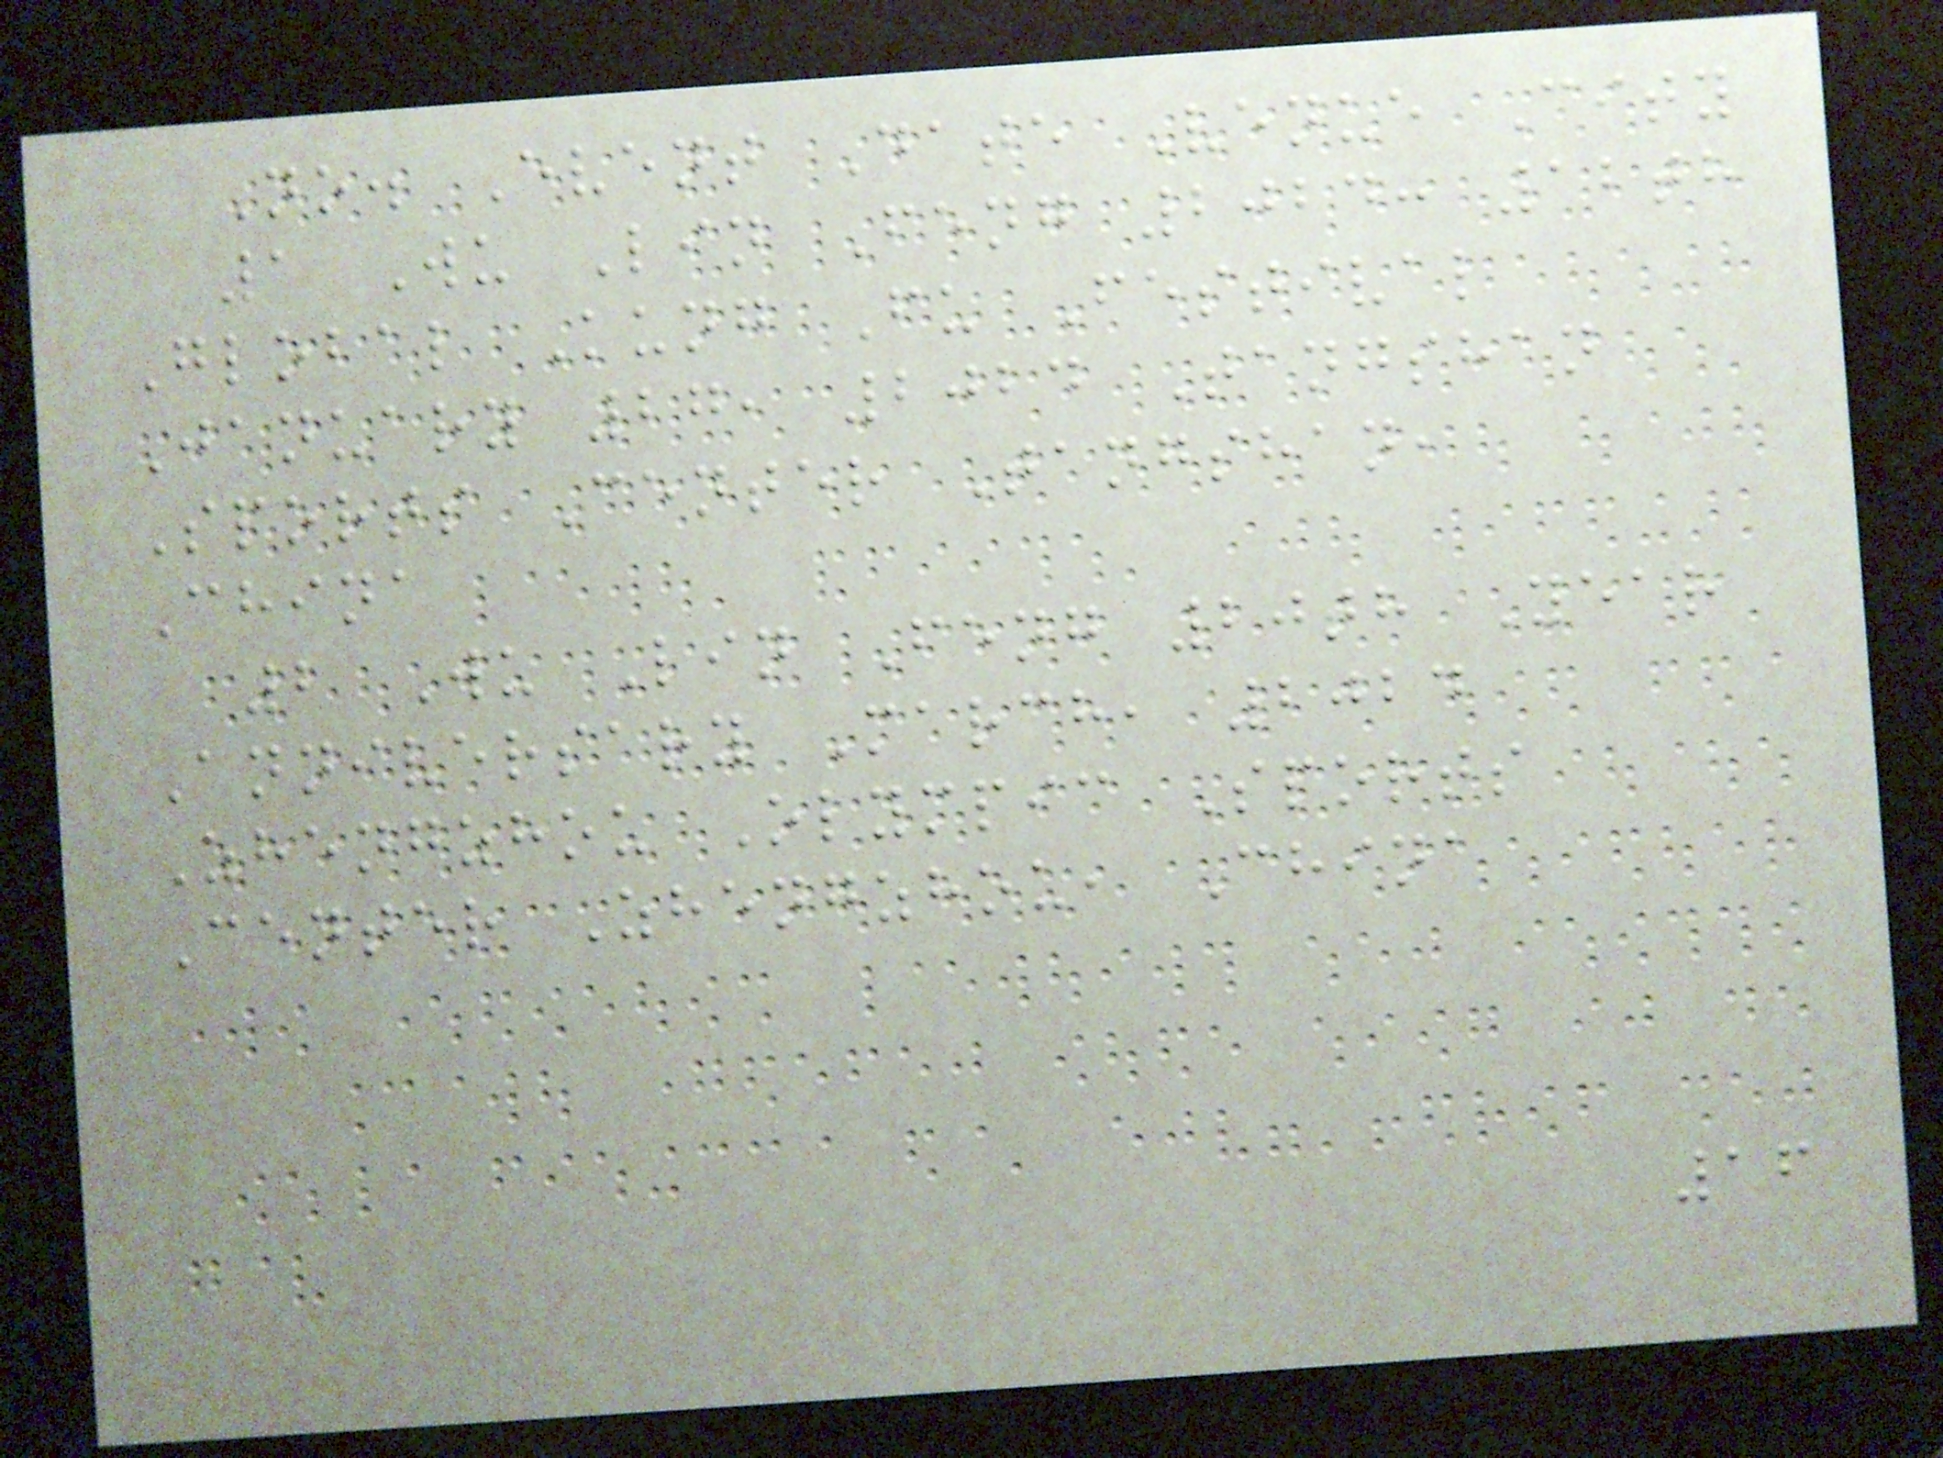No. Event Date Venue City
1 Wu Lin Feng 2024: 12th
Global Kung Fu Festival
January 27, 2024 Tangshan
Sports Center Tangshan,
China
2 Wu Lin Feng 20th Year
Anniversary March, 2024
Zhengzhou Olympic Sports
Center Zhengzhou, China
16
